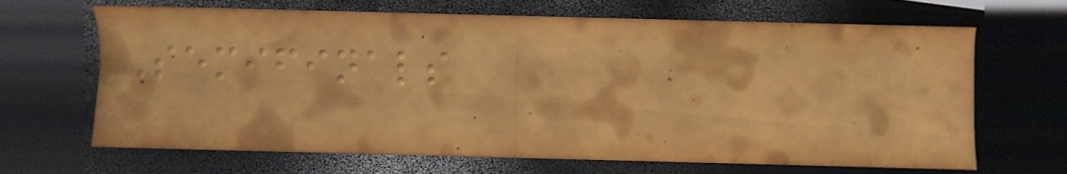Semifinals
